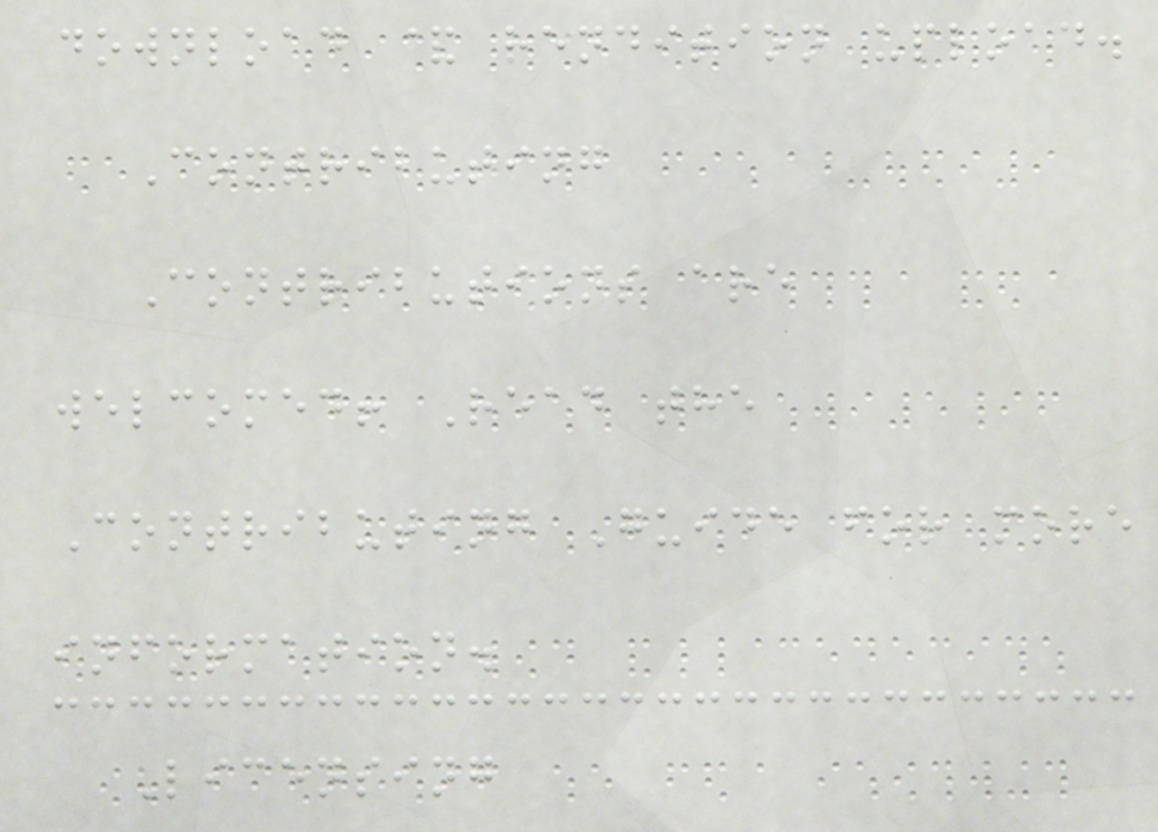download & rendition upload.
Contributing
Contributions are
welcomed! Read the
Contributing Guide for more
information.
Licensing
